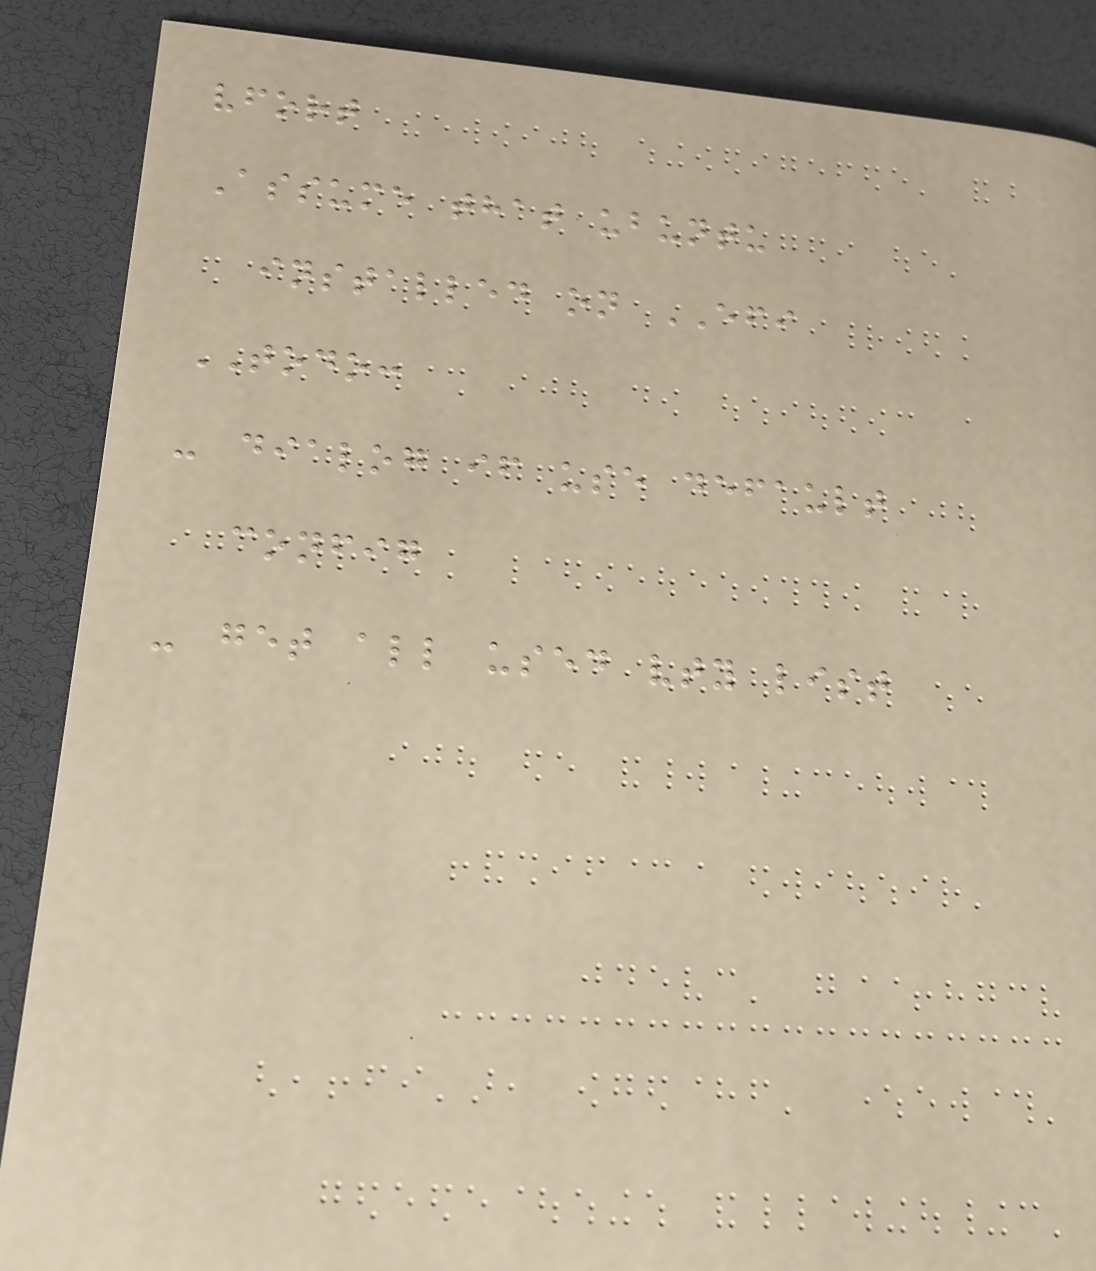vfort
Assume that ubuntu
installed on EFI
TODO:
- dialog if use default
config
- get all used vty list
